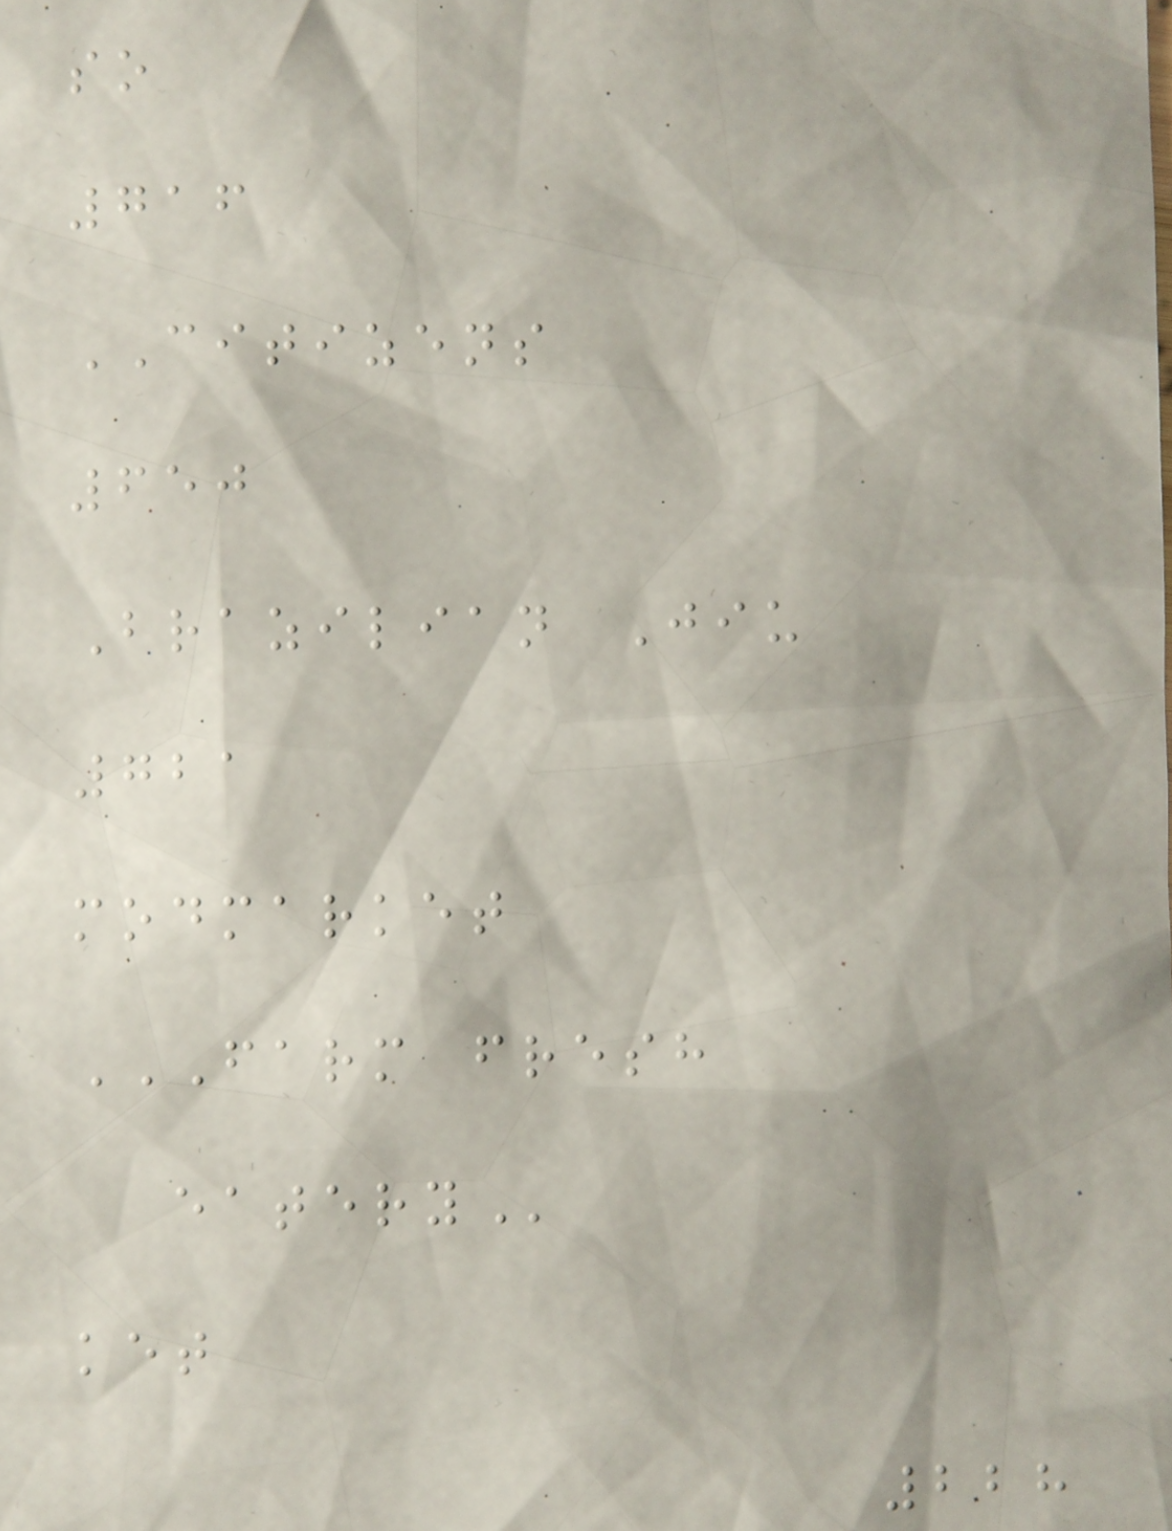so
716
CITIZENS
650
Brazilian Jiu
721
modmarket
FARM FRESH
EATERY
ket
228
